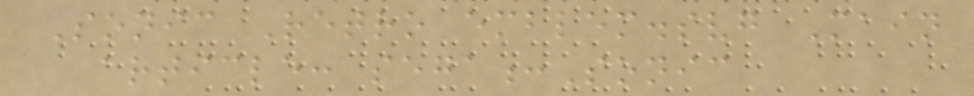Sonic Retro emblem.svg Main
article: sega:Sonic
